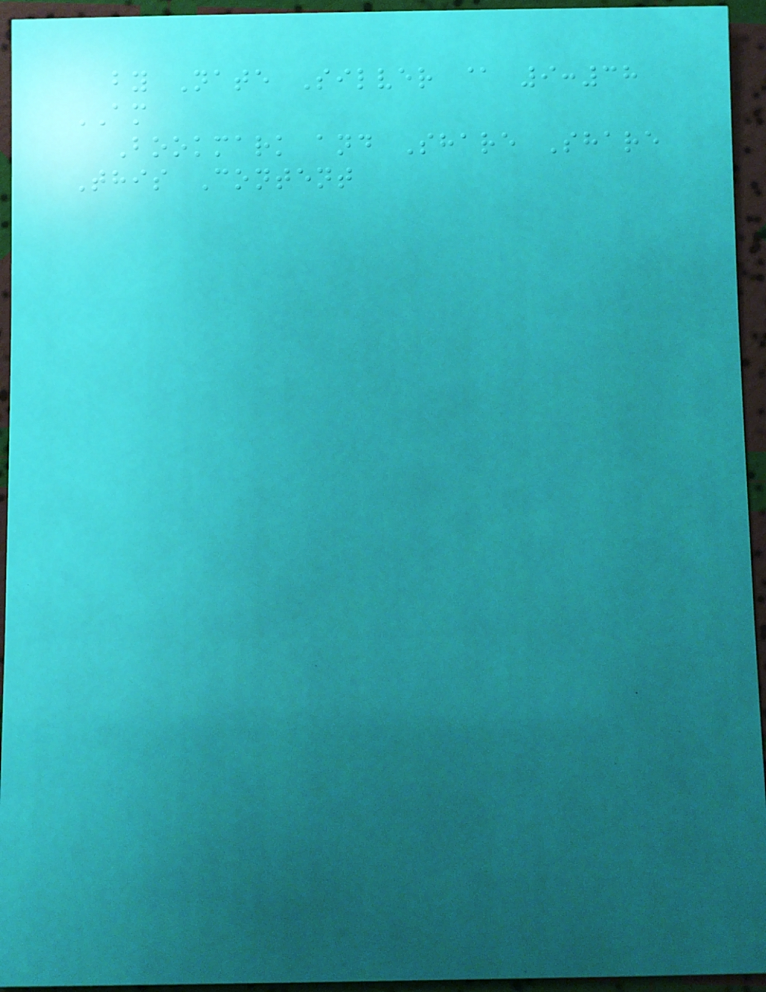by Nate Silver @ 9:38
AM
Bookmark and Share Share
This Content
